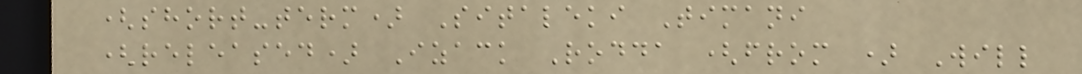(short-term) Sitaleki Timani
(released) Izack Rodda (from ) Will
